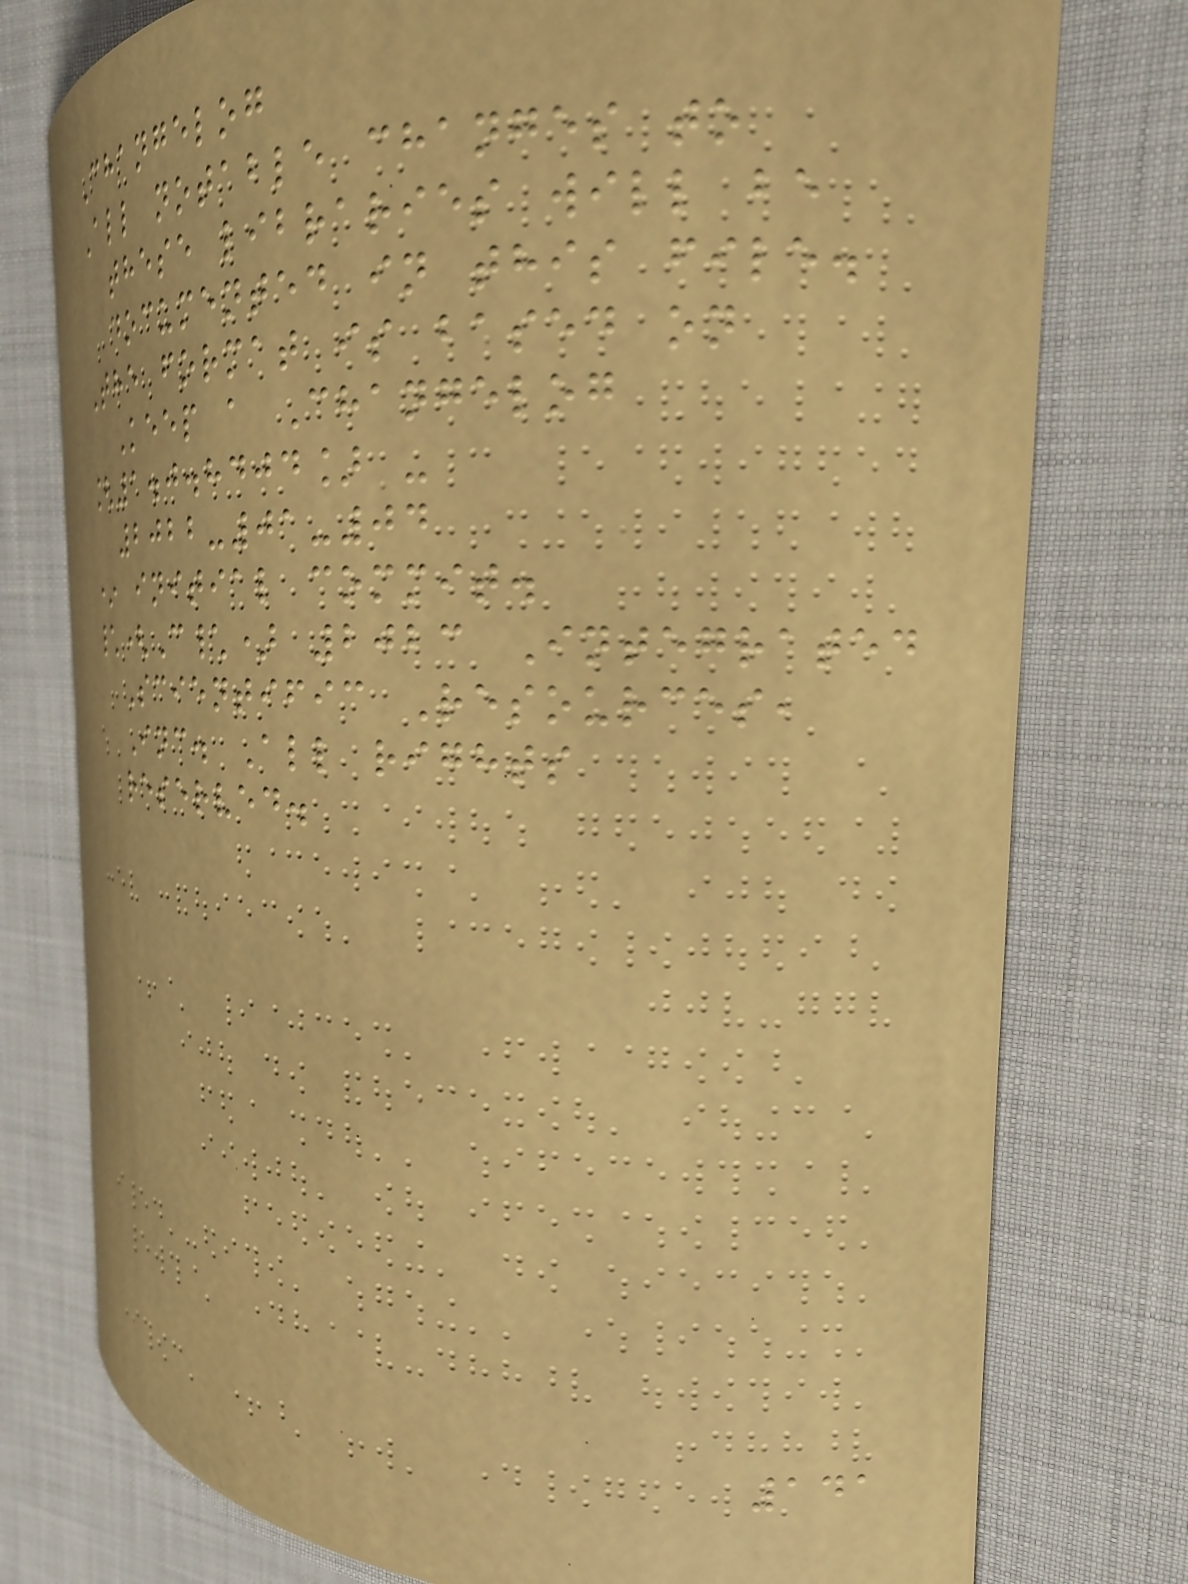Changelog
All notable changes to
these libraries will be
documented in this file.
The format is based on
Keep a Changelog
[1.0.8404] -
2022-01-04
* initial commit.
\(C\) 2023 Integrated
Scientific Resources,
Inc. All rights
reserved.
141
